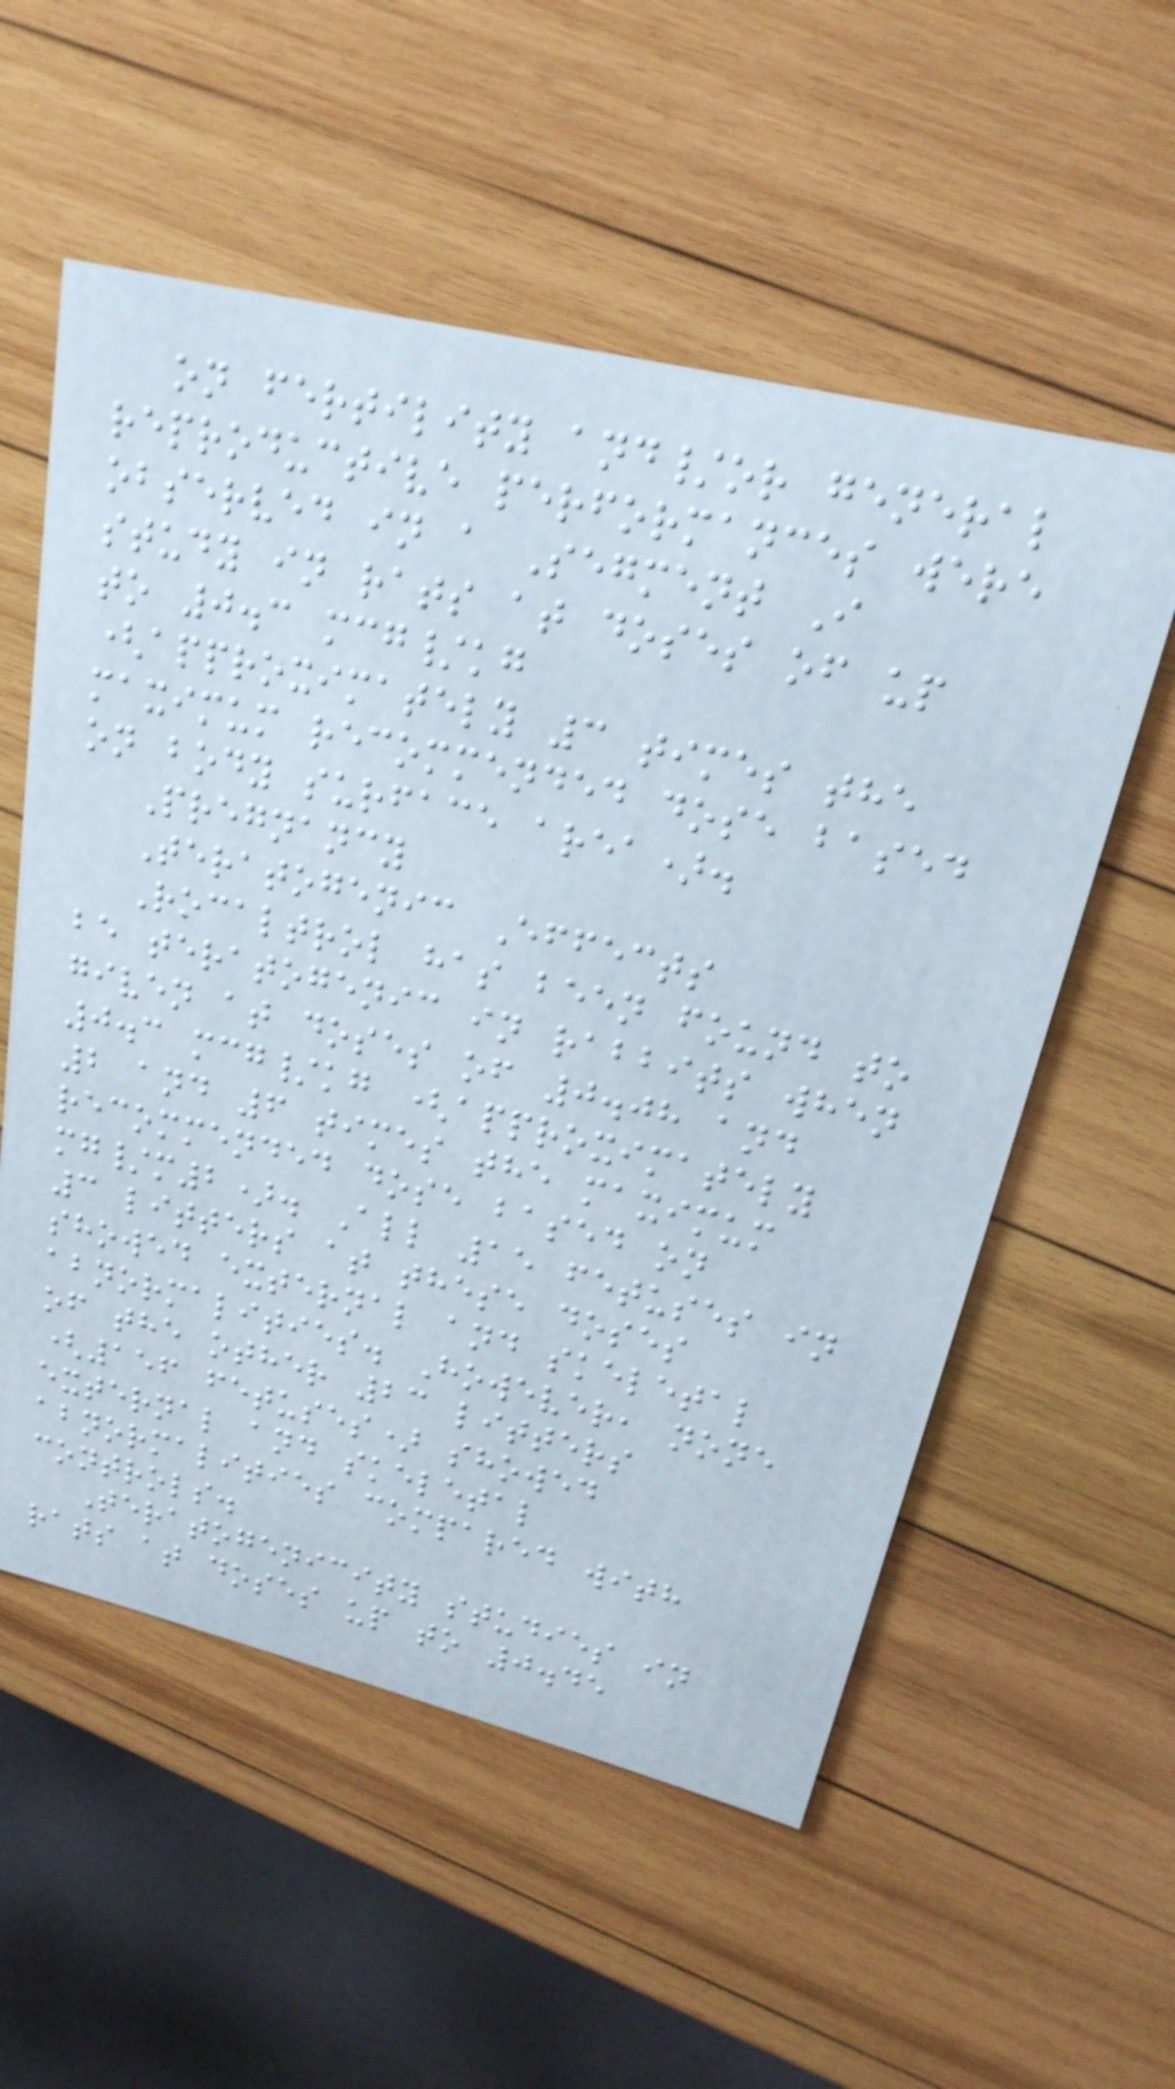on fertility and/or general
reproductive performances were
observed in a Segment I
study in rats at doses of up
to 0.3 mcg/kg
(approximately 3 times the
maximum recommended dose based
on body surface area).
Pregnancy
Teratogenic Effects
Rocaltrol has been found to
be teratogenic in rabbits when
given at doses of 0.08 and
0.3 mcg/kg (approximately
2 and 6 times the maximum
recommended dose based on
mg/m2). All 15 fetuses in
3 litters at these doses
showed external and skeletal
abnormalities. However, none
of the other 23 litters
(156 fetuses) showed
external and skeletal
abnormalities compared with
controls.
Teratogenicity studies in
rats at doses up to 0.45
